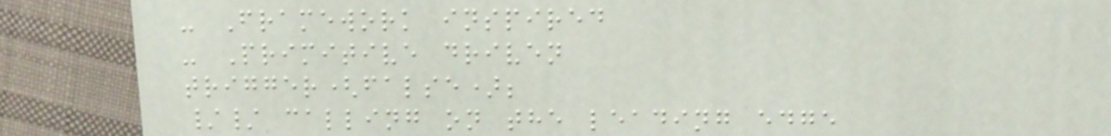- Framework inspired
- Primitive driven
trigger(false);
// calling on the leading edge
